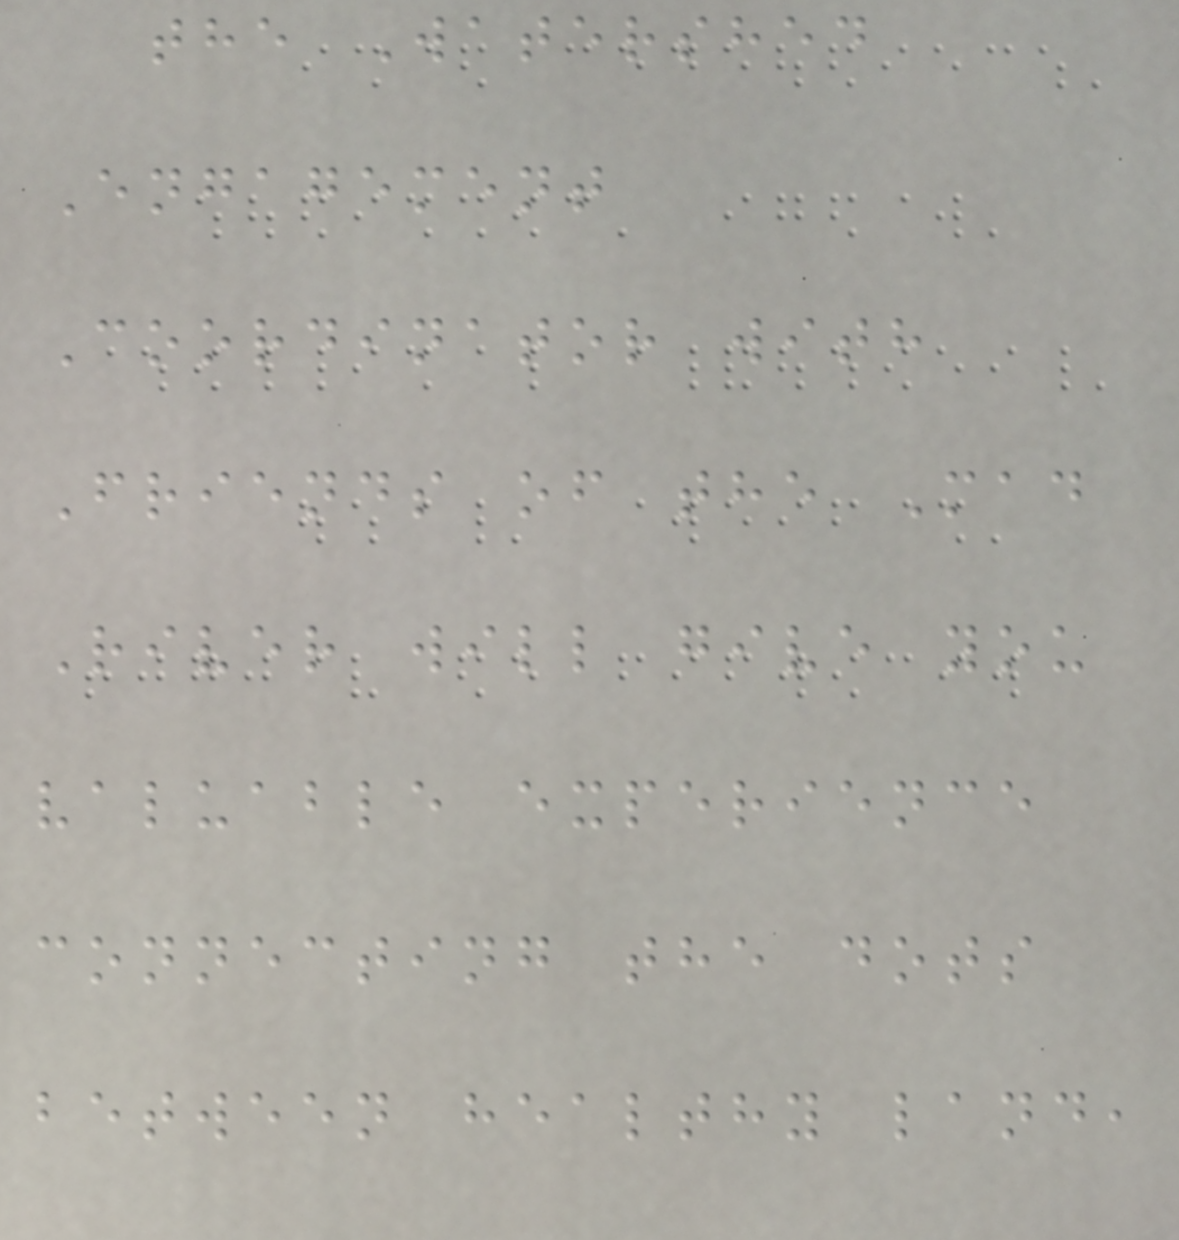the Watershed
Engagement
Coordinator with
Friends of the Mad
River will give you
valuable experience
connecting the dots
between healthy land,
